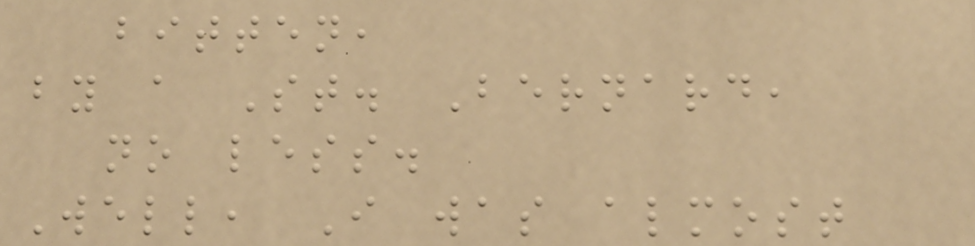bitten,
by a St. Bernard,
no less.
Well, I was almost
